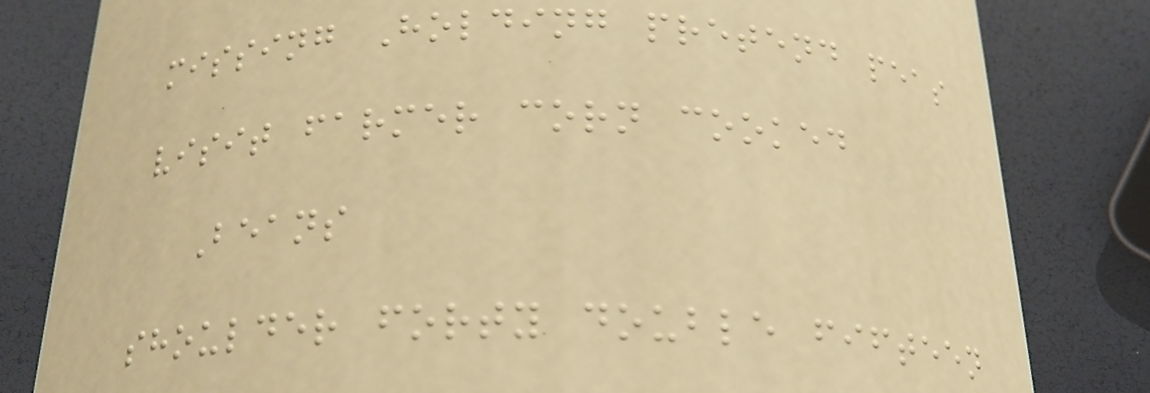missing Holding pretend peas
visit farmer corn cooked
Beans
shoulder forty double fifteen
